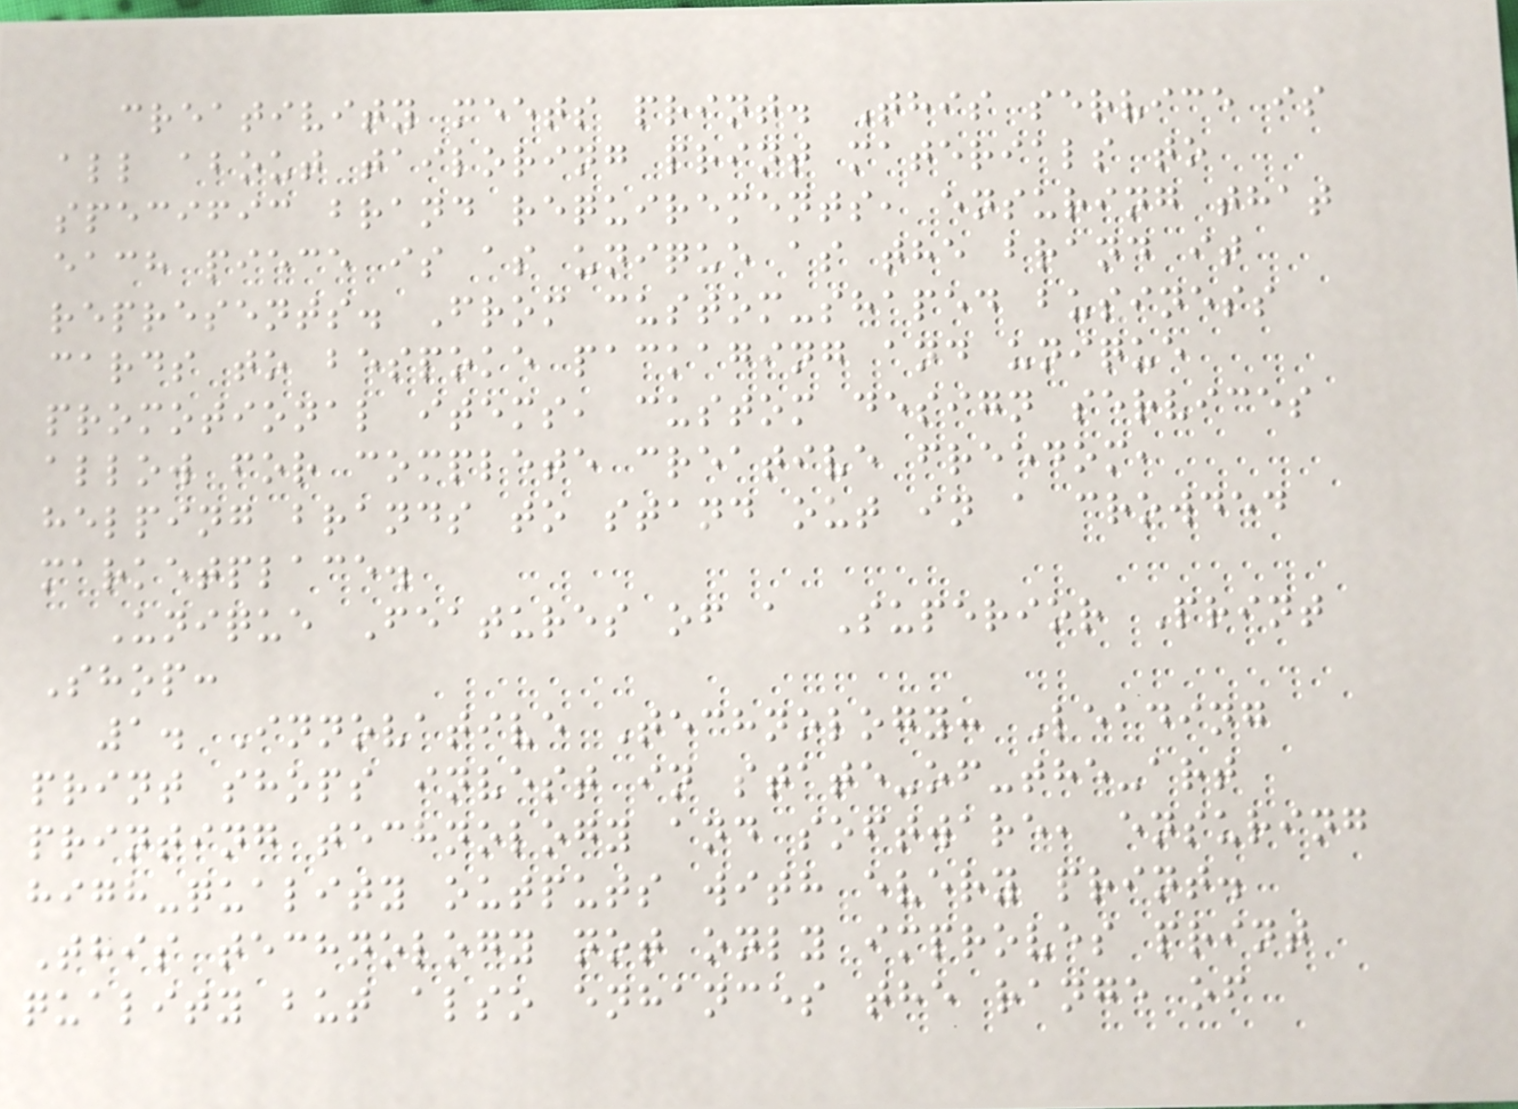creativity meets print. This service is
all about tailoring print materials to
specific brand requirements, ensuring that
each piece is as unique as the brand it
represents. From custom-shaped business
cards to bespoke packaging and unique
promotional items, custom design services
allow for complete creative freedom,
helping brands to stand out in a crowded
marketplace.
Unique Features of a Superior Print
Shop:
1. Innovative Technology: Leading
print shops invest in state-of-the-art
printing technology and software, ensuring
high-quality outputs with every print.
This technology not only improves print
quality but also enhances the range of
